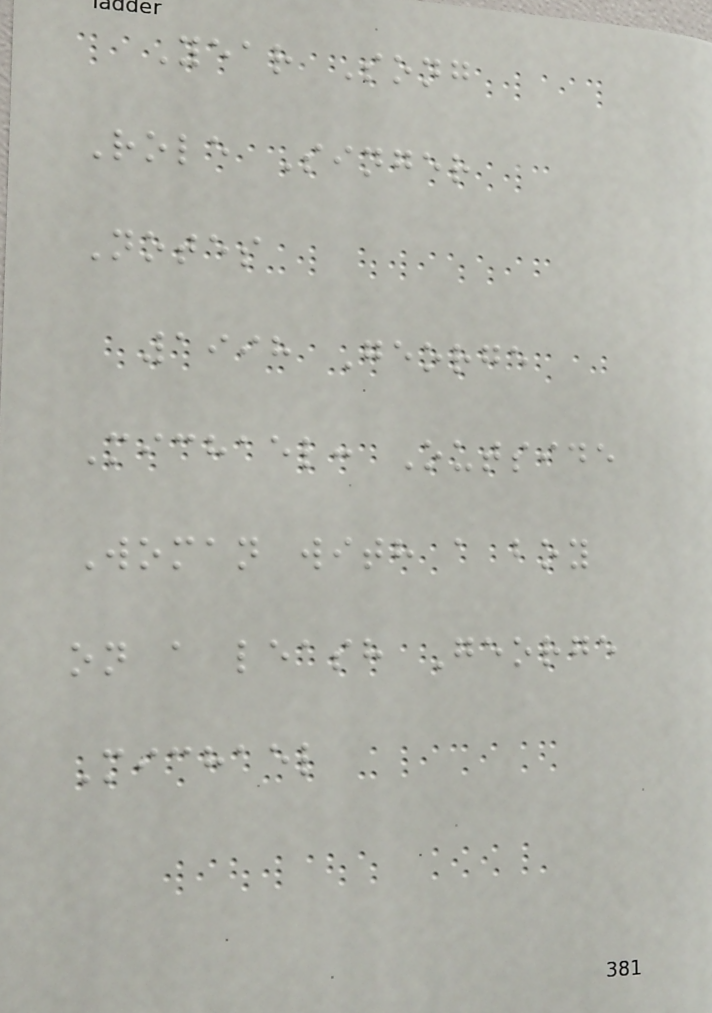Year Song
Role Singer
Notes
1998 George
Michael: Outside
Woman with a boy
on a leash George
Michael
